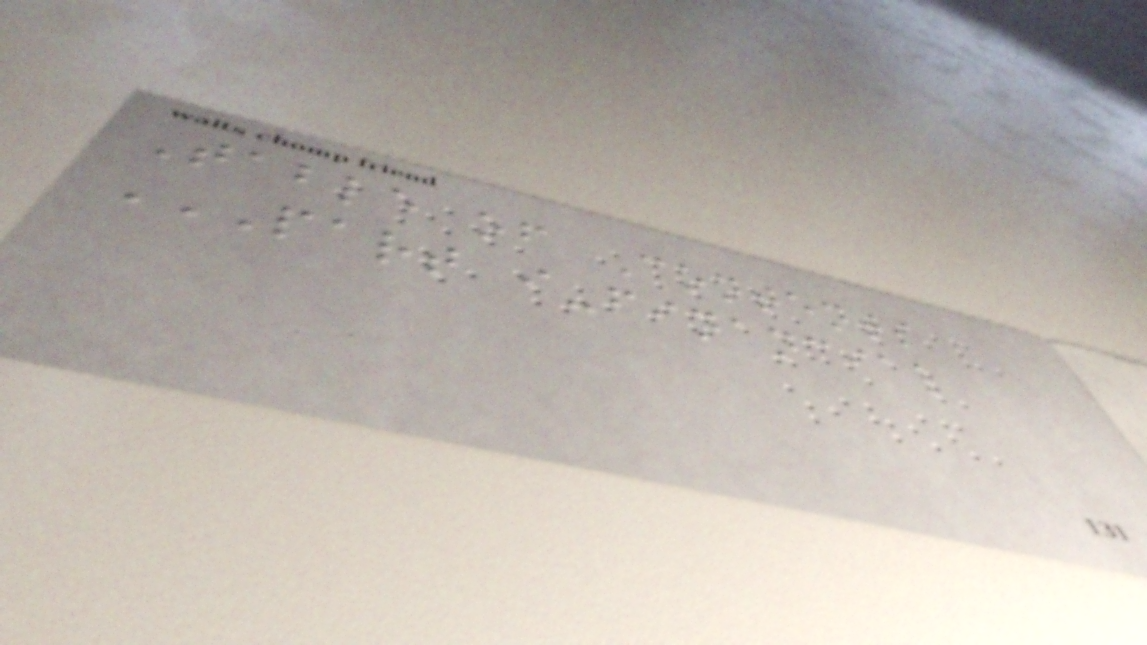Table of Contents
PART I-FINANCIAL
